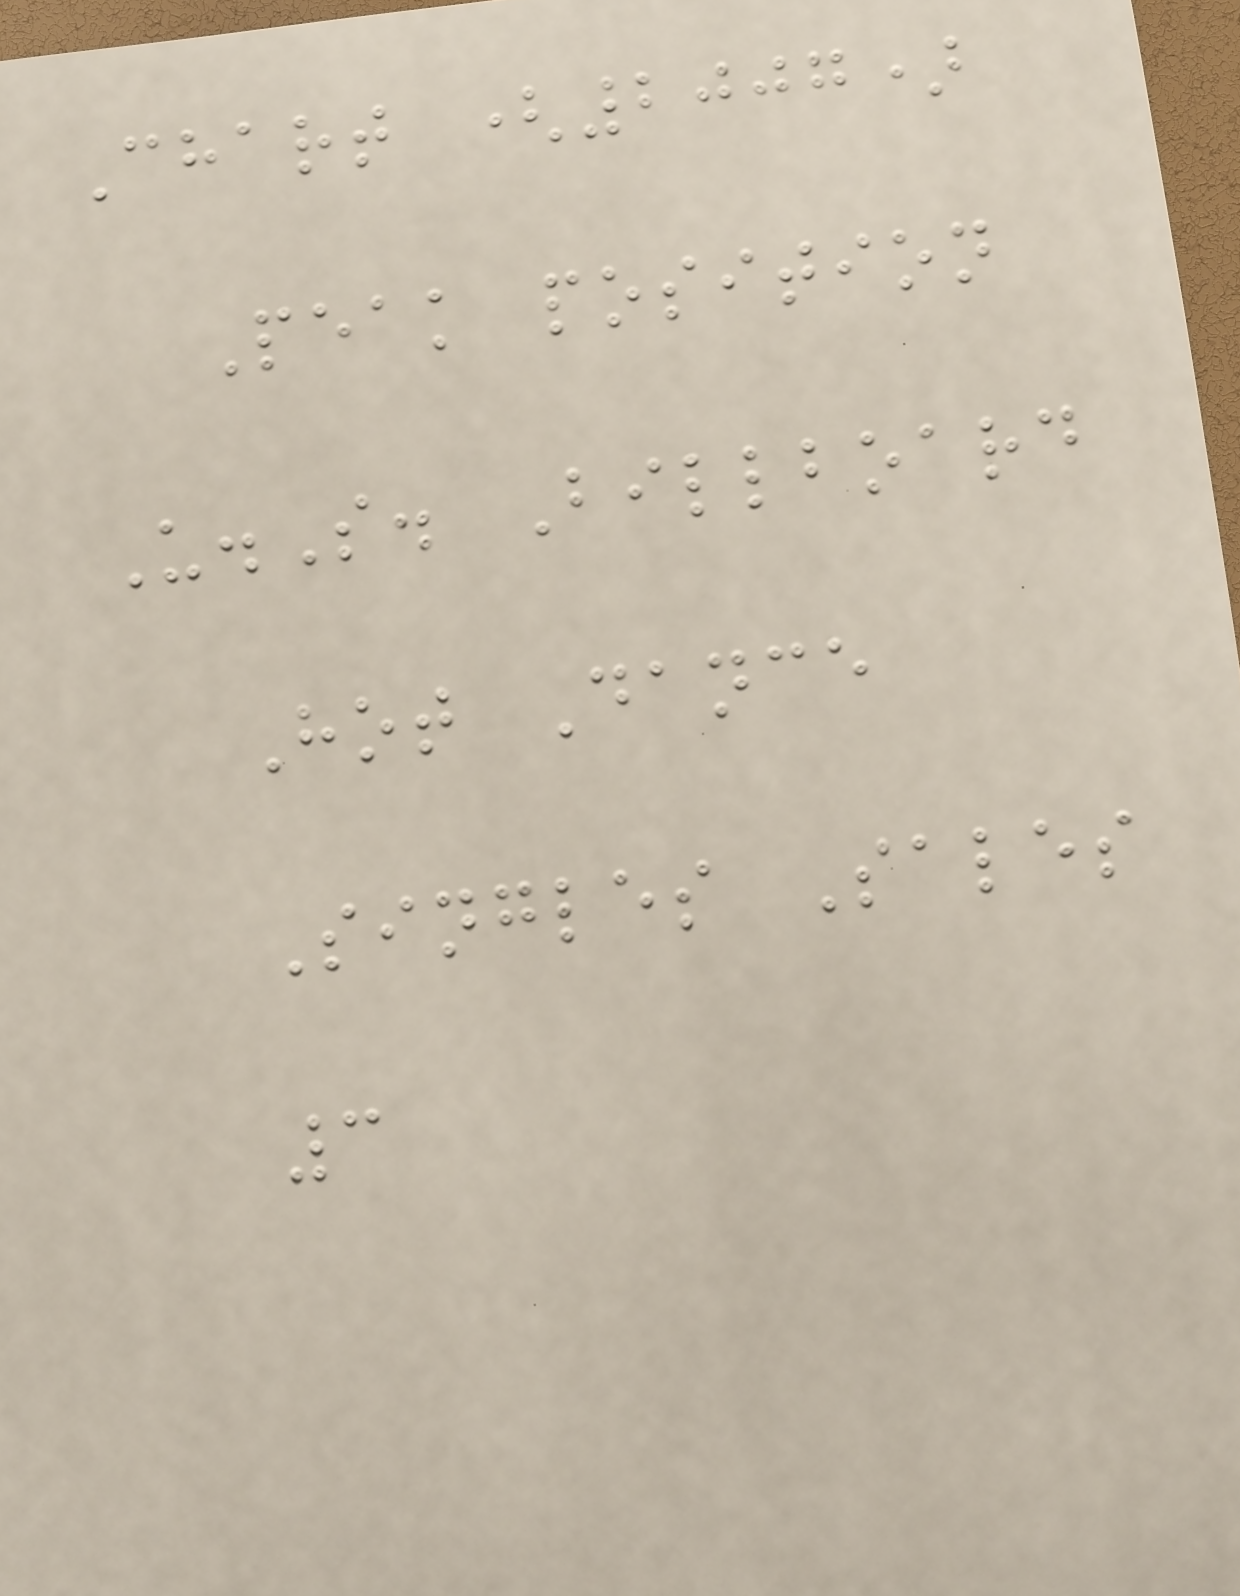Chart (2007)
Peak position
U.S. Billboard
Hot Dance
Singles Sales
3
